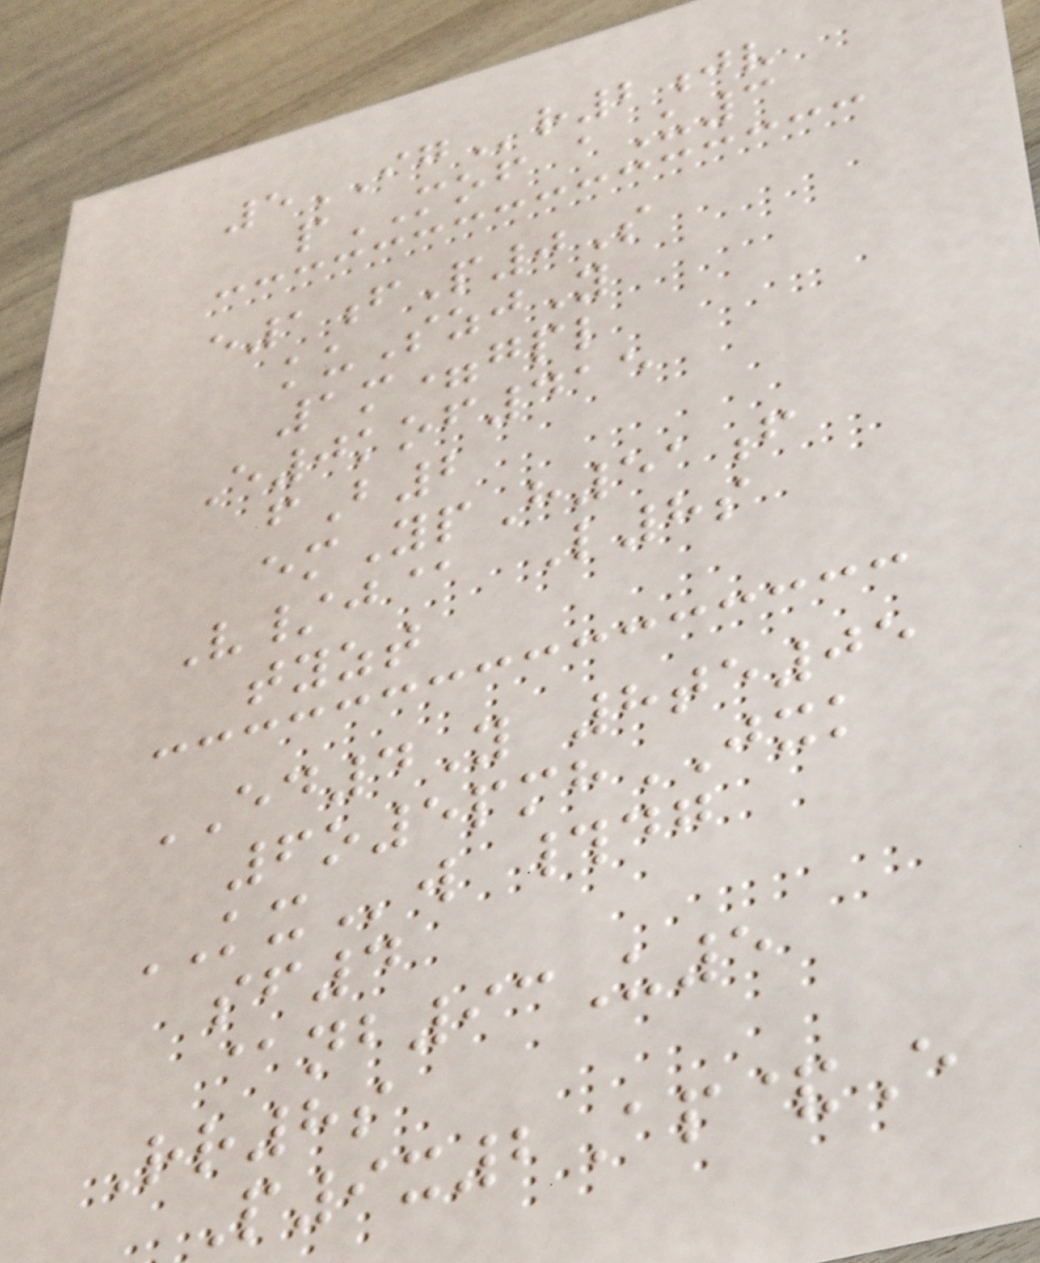5IGr2jv
pMOF aU3
e1fP0S
kuSzjY
1m=gpl
E0kof415
fB2
emYpH51f
V/j@ L8s
tyzt
ED4Y 8te05
6o5pmhJXK
KXw #dg
sf4
@nb93U5
Rr8s
P9x2Ap&E
